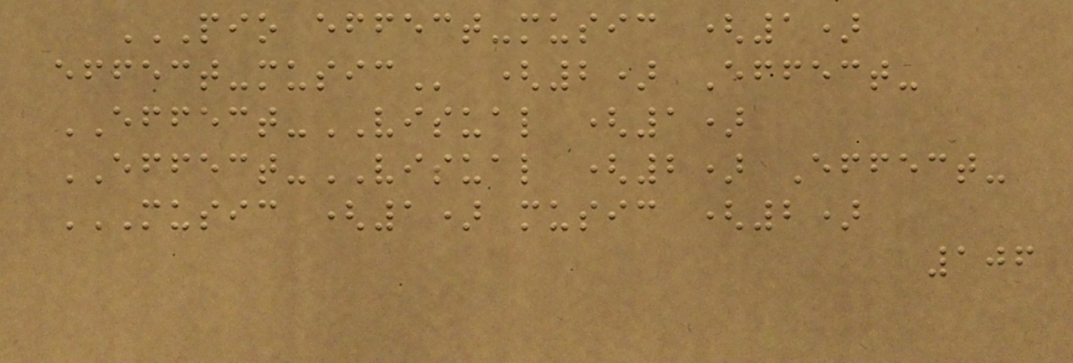PIO EFFECT-MUSIC (1)
EFFECT-MUSIC (2) Effect-
EFFECT-VISUAL (1)
EFFECT-VISUAL (2) Effect-
MUSIC (1) MUSIC (2)
106
